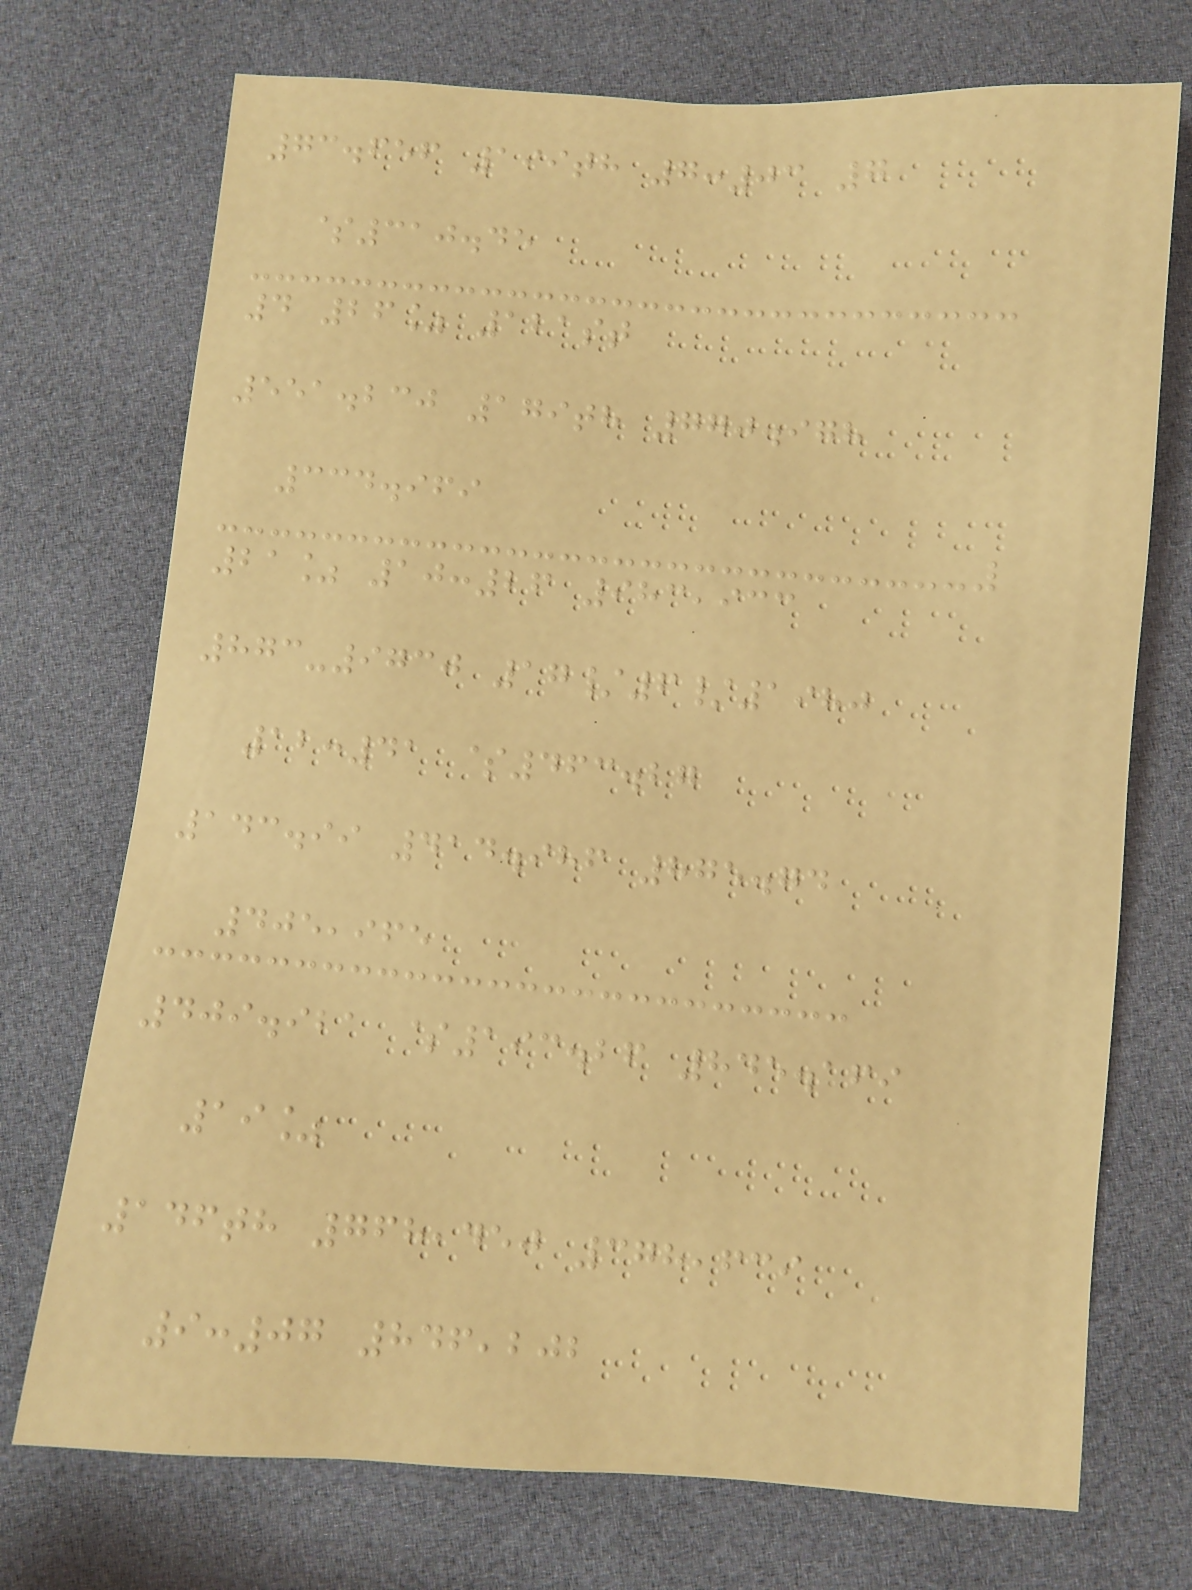73.656 199th 7:03 7
$310.45
4 26% 121st
551.230 179th 770.978
334.969
21% 10:26 983,933
873-9730 17/6/1980
12:41 $463.27
143.99 414.986 875.74
405,965
409.921 $193.26 845.169
19%
146th 768,450 378,639
9:07 846,202
